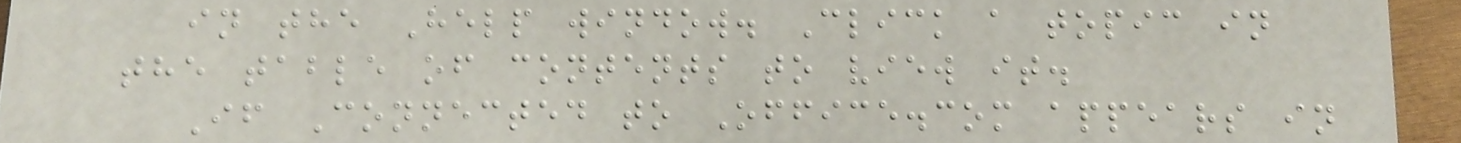in the Help window. Click a topic in
the table of contents to view it.
If Connected to Office.com appears in
